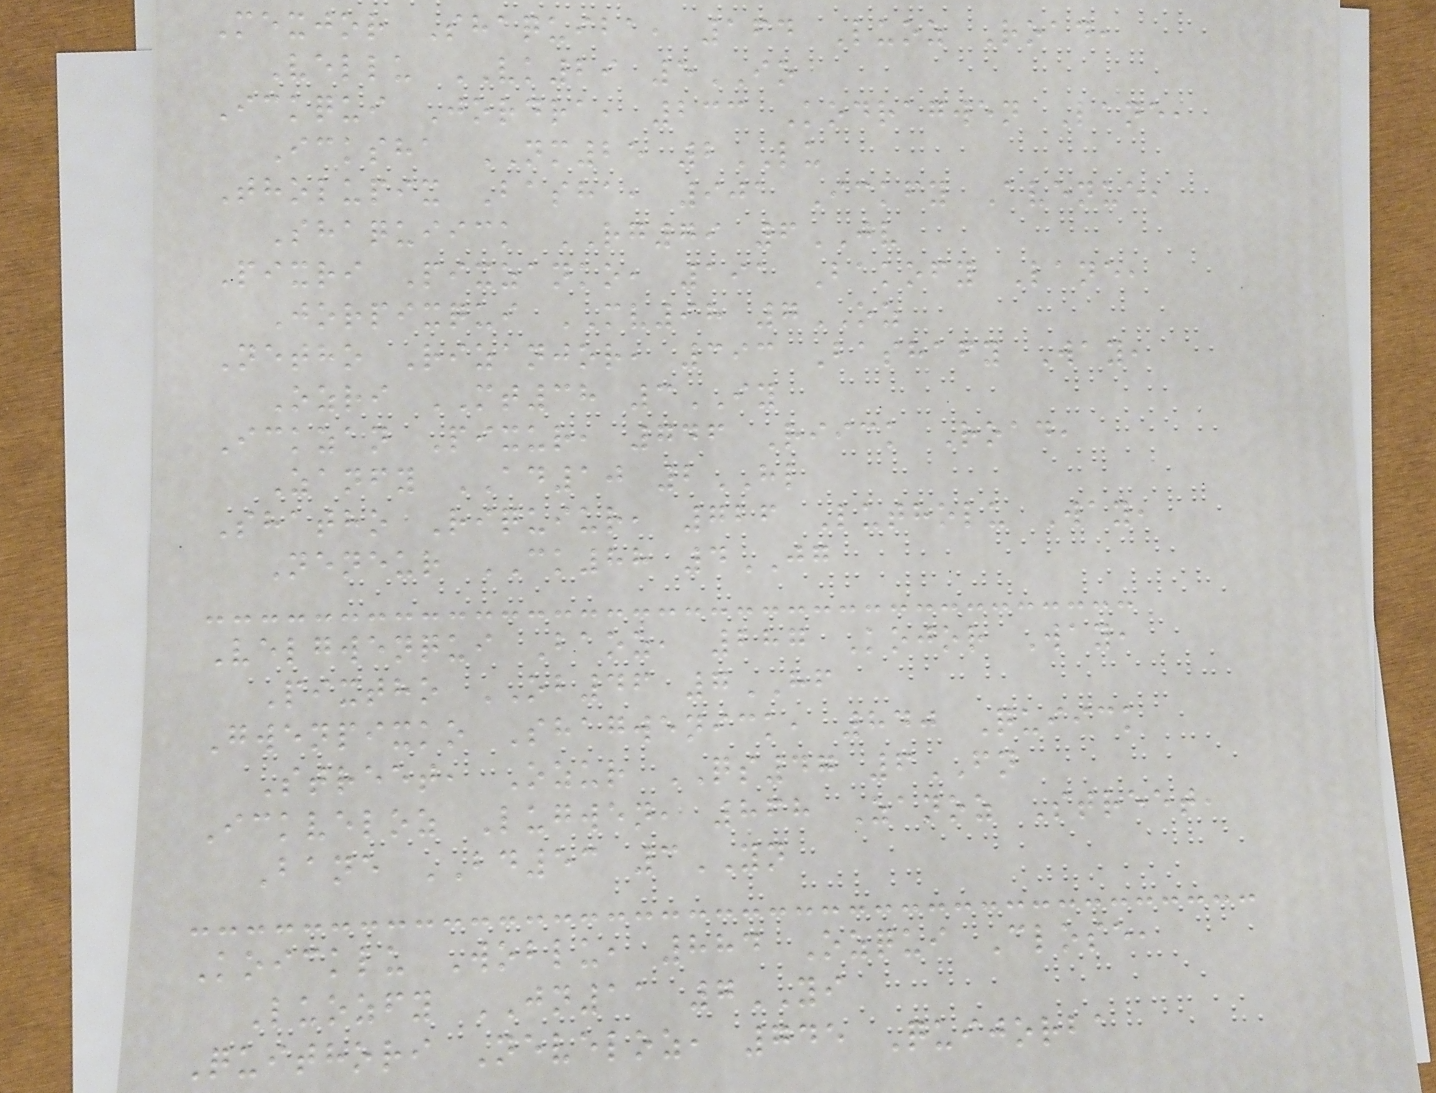Mexjor Shaquiba, 164 Luoz Road,
Vellu VK29 5IO
Ickqui Jordra, 233 Kodragwen Lane,
Icksha NM25 2LU
Tholupix Basha, 901 Ickfy Avenue,
Shaquiick RG79 6JV
Pixri Pixzanko, 191 Bakofy Lane,
Jorpixqui MV98 7OZ
Netho Rizanjor, 393 Bashafy Way,
Ozri MT38 3IY
Ickzan Pixur, 746 Riick Road,
Zanfy AD10 2HL
Shatho Riquiur, 726 Lutholu Way,
Neneur CK88 4JG
Velgwenqui Baoz, 287 Kojor Way,
Pixtho OB46 7HF
Gwenpixko Shagwenick, 840 Quiick
Street, Ozur QS47 6FN
Ickveloz Lugwen, 868 Zanoz Street,
Bane BD53 3YN
Koicklu Woblu, 884 Ozqui Close,
Luozfy JN11 7YI
Quithori Neveloz, 745 Quijorba
